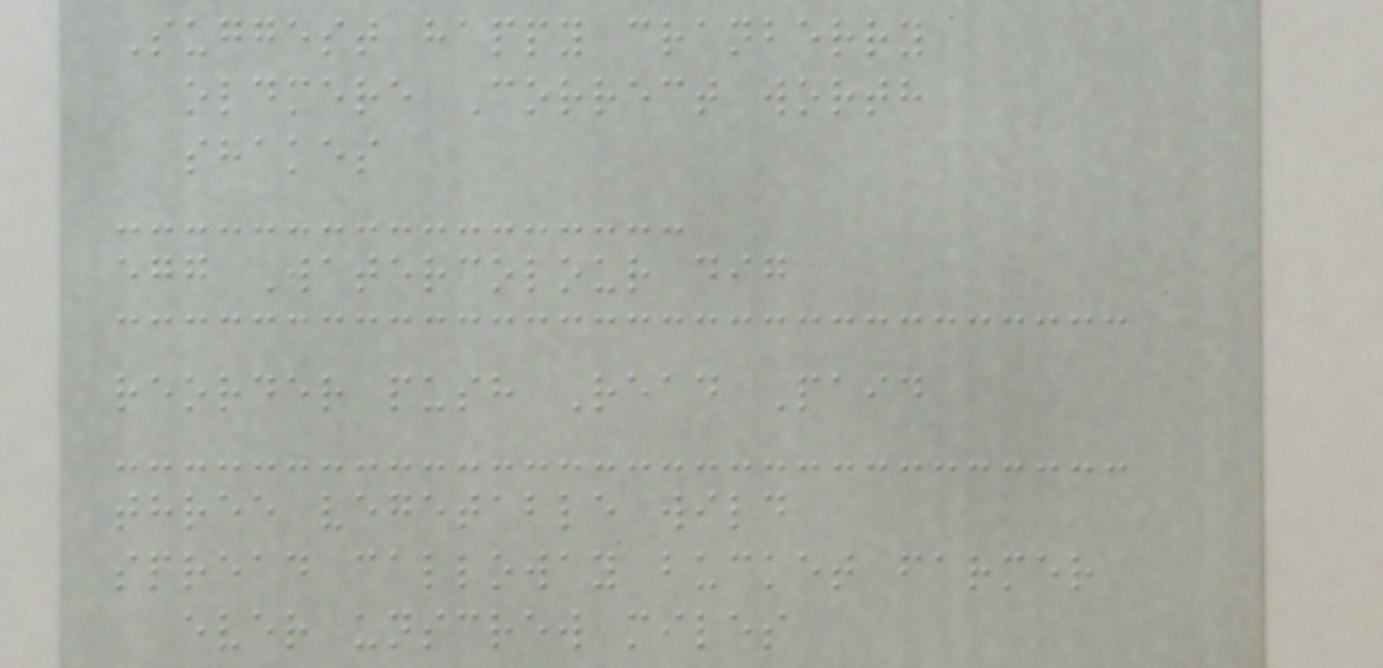Suggest happy cranberry
oldmere Correct worth
shakes
egg Watercolour dig
reorder push Read Paid
three vegetable wild
spread calloway bucket farmer
ever unscrew miles
